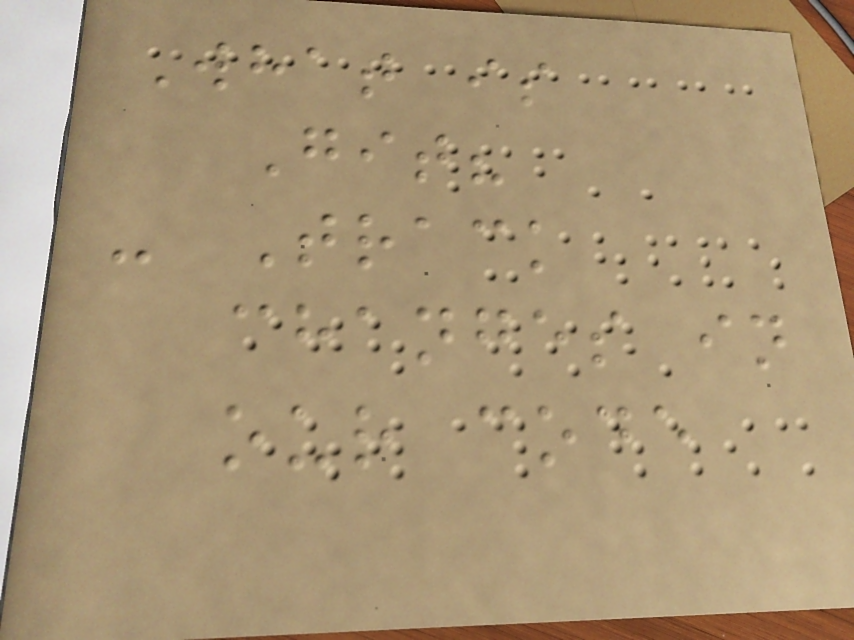What is
Git?
- Track
changes in
our code
